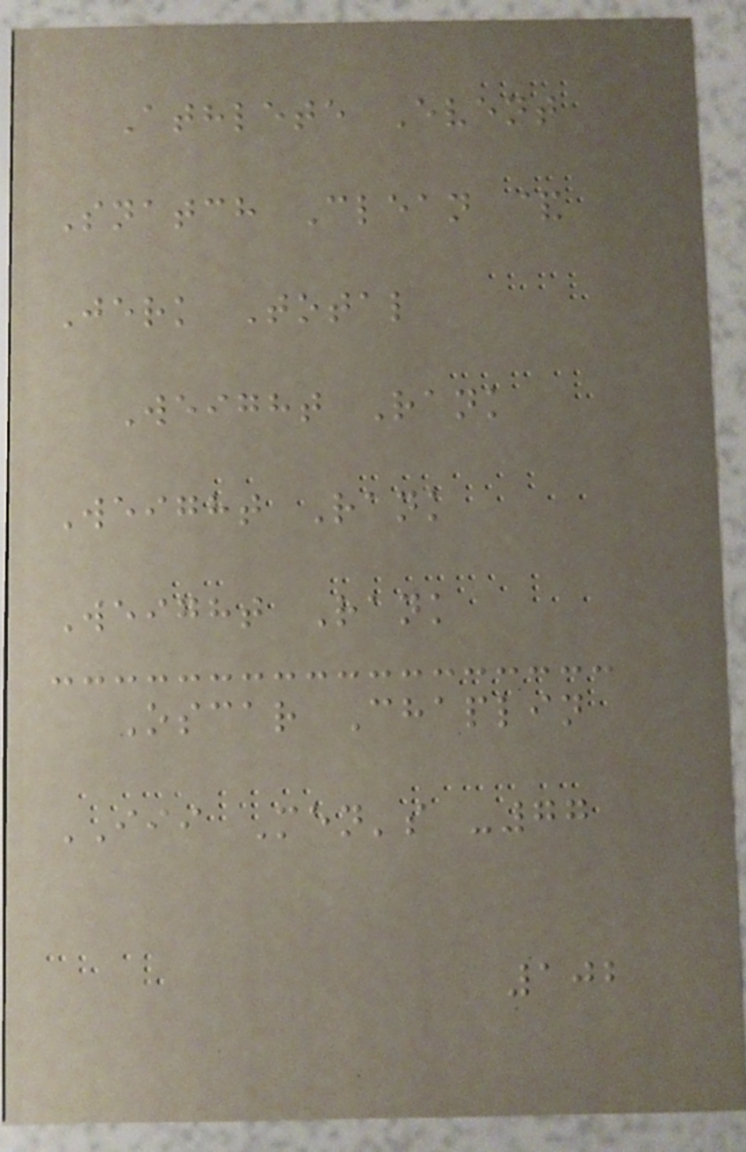Athlete Event
Snatch Clean &
Jerk Total
Weight Rank
Weight Rank
Weight Rank
Oscar Chaplin
III Men's -77
102
